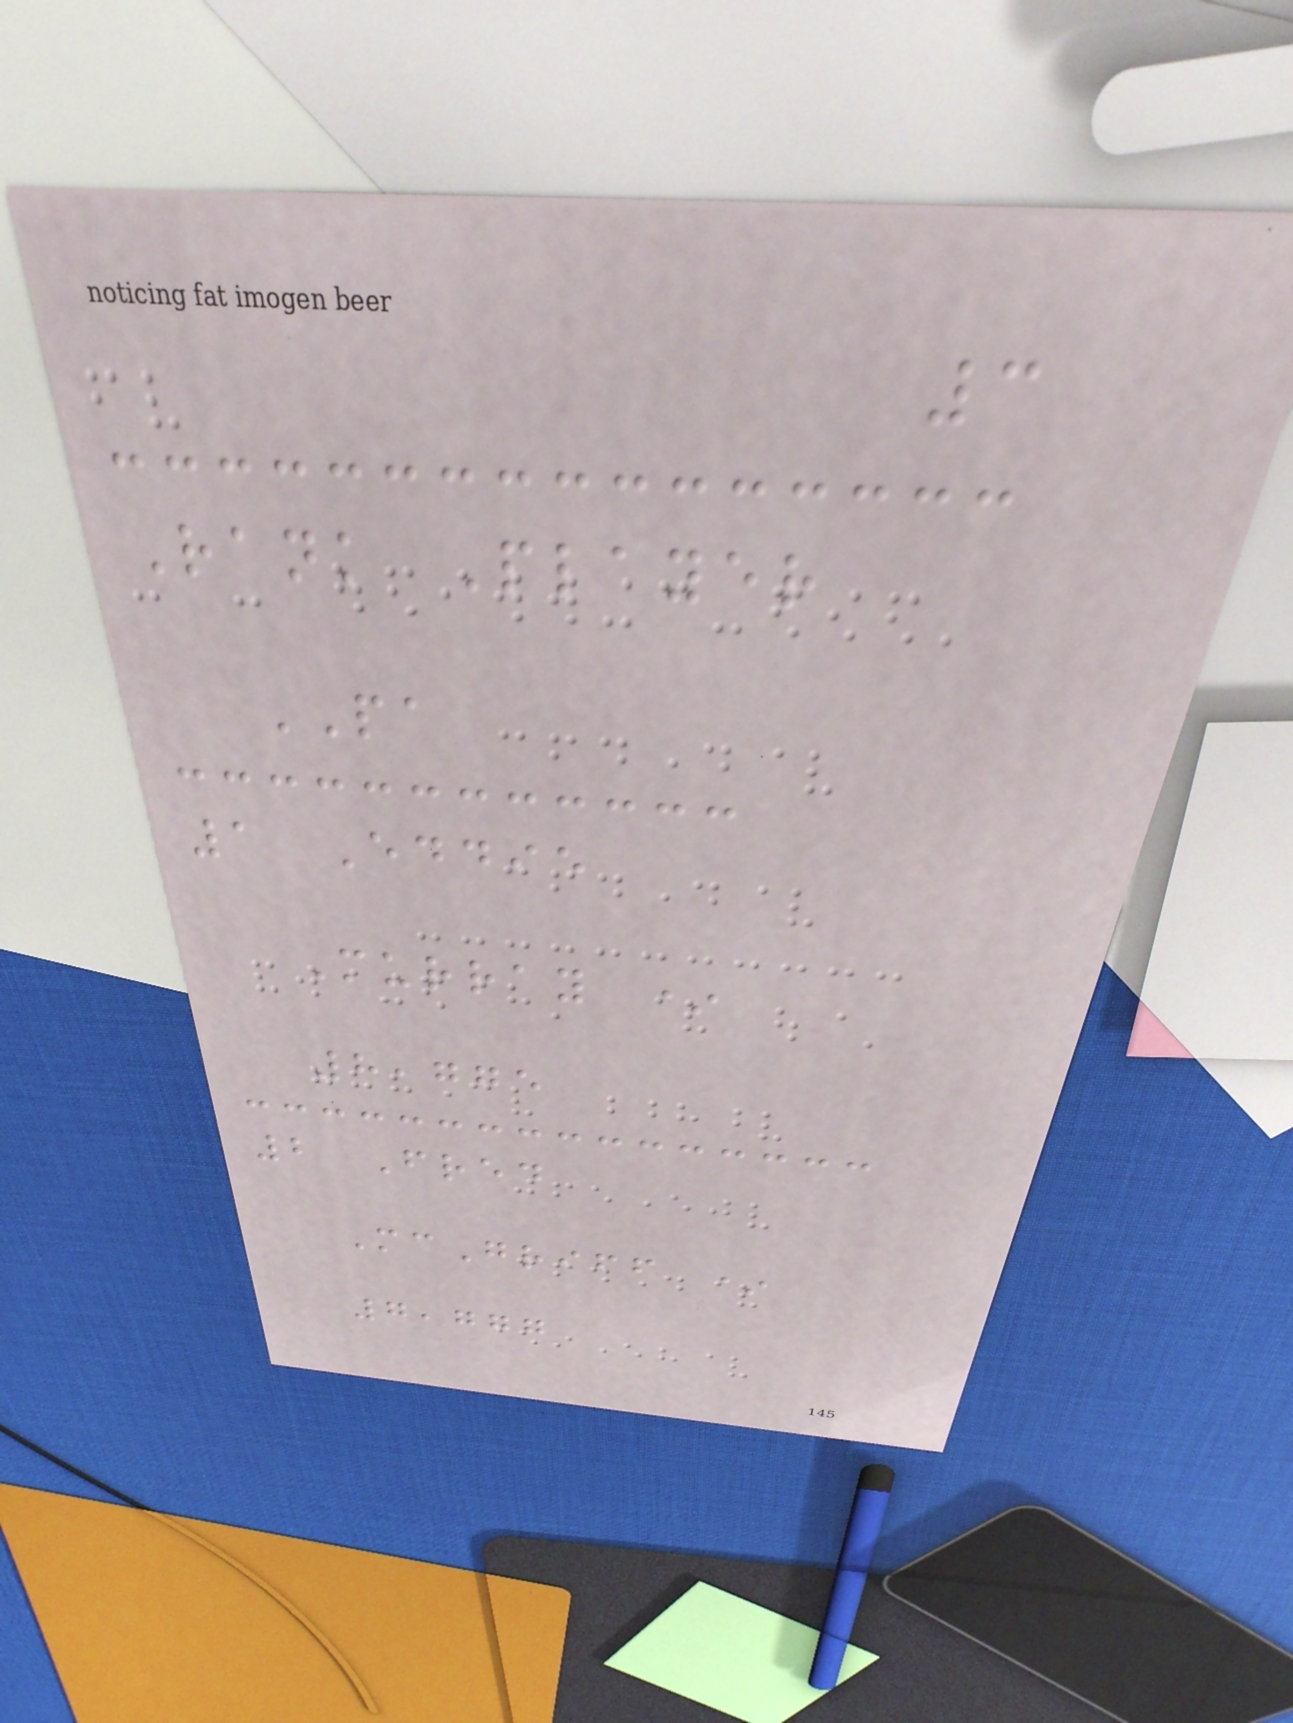3
Rank Player
PA
1 Eddie
Murray *
8,775
2 Fred
McGriff *
7,777
